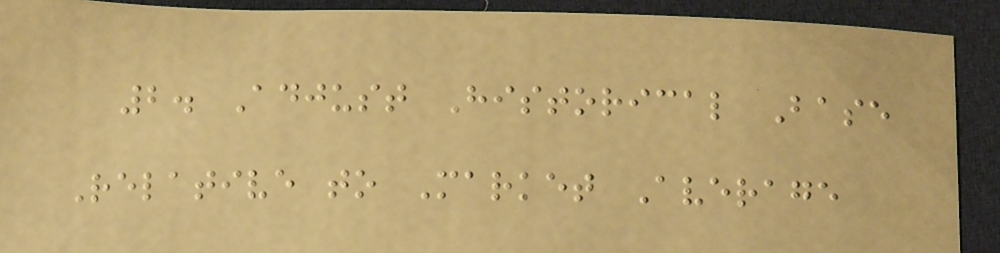2. Adjust Historical Base
Relative to Market Average
